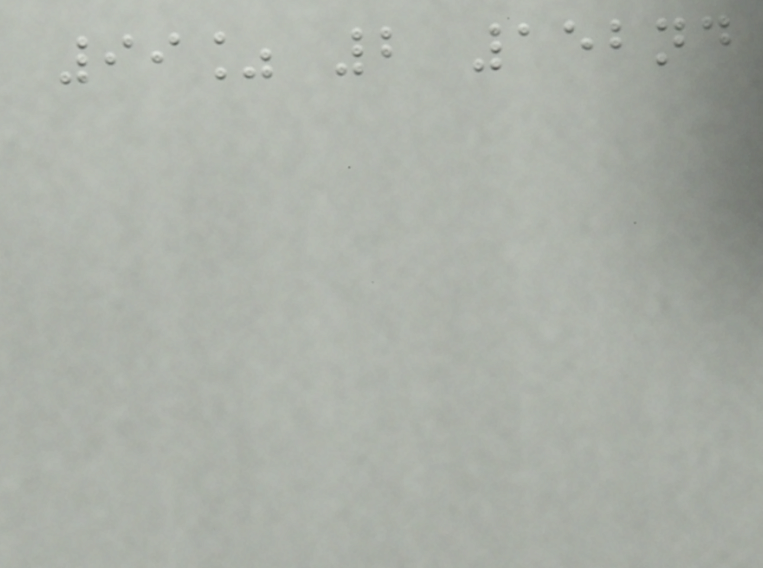99% 2 152nd
